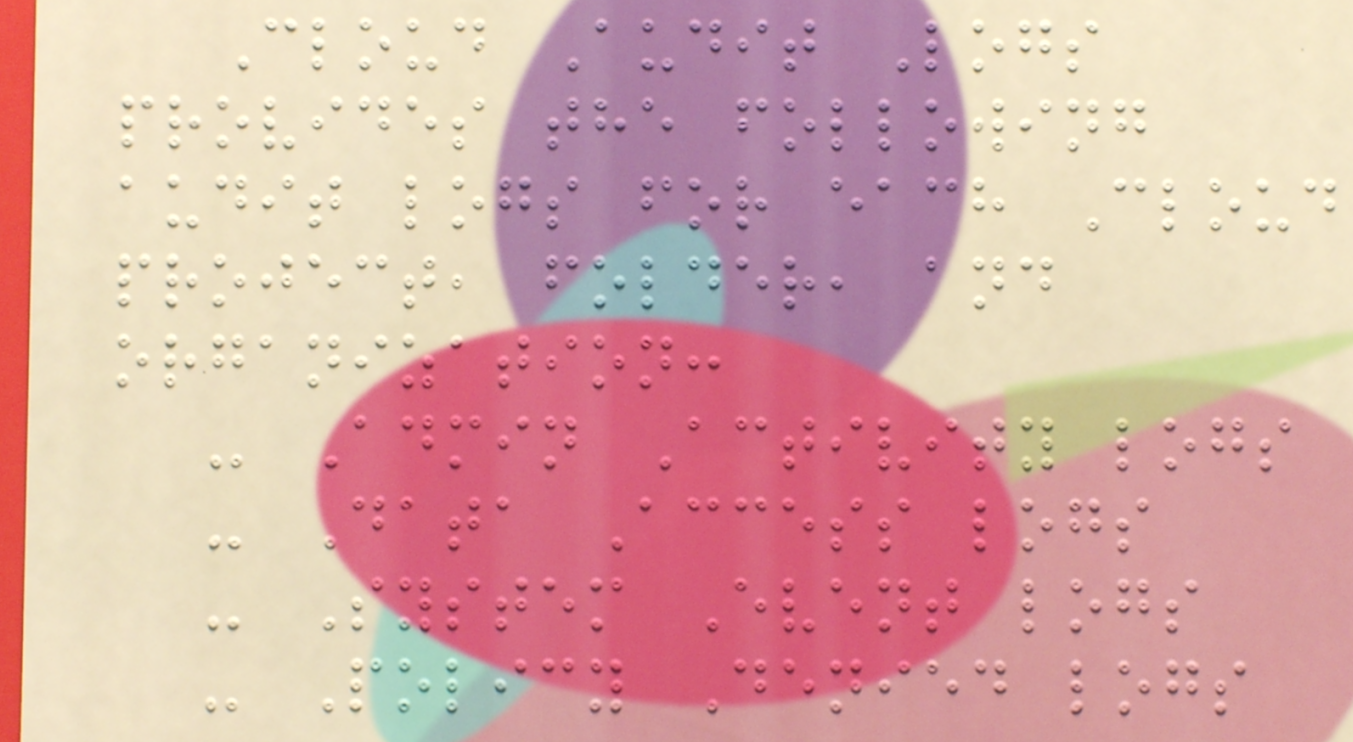Cloud Audit Logs
provides the following
audit logs for each Cloud
project, folder, and
organization:
- Admin Activity logs
- Data Access logs
- System Event logs
- Policy Denied logs
